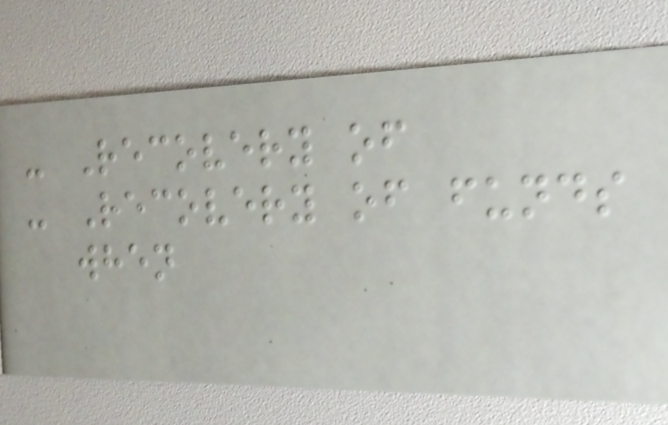- Recovery of
- Recovery of funds
when
